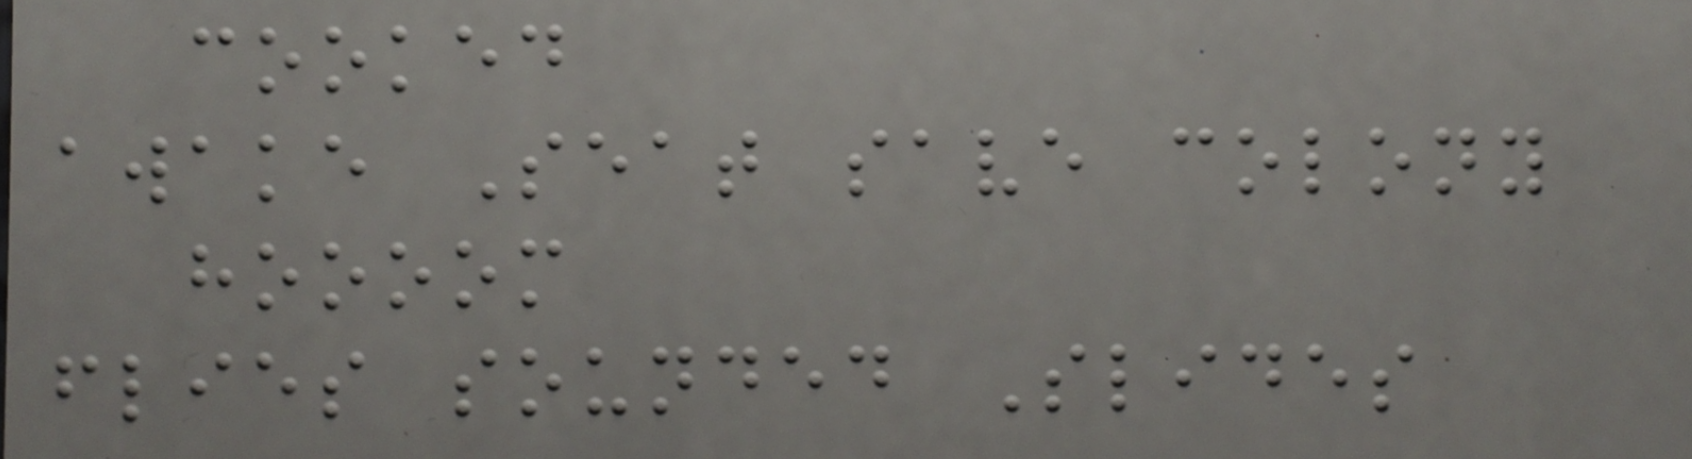cooked
awake Seat save colony
hoooom
flies sounded Slides
